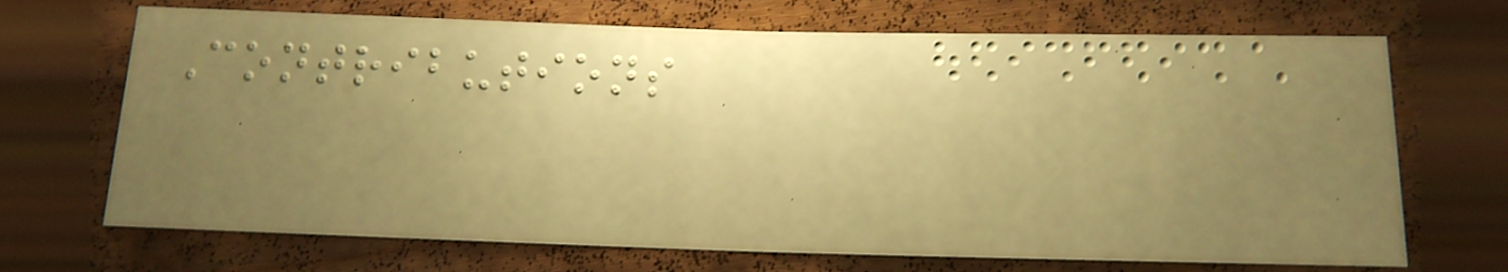Contributions
